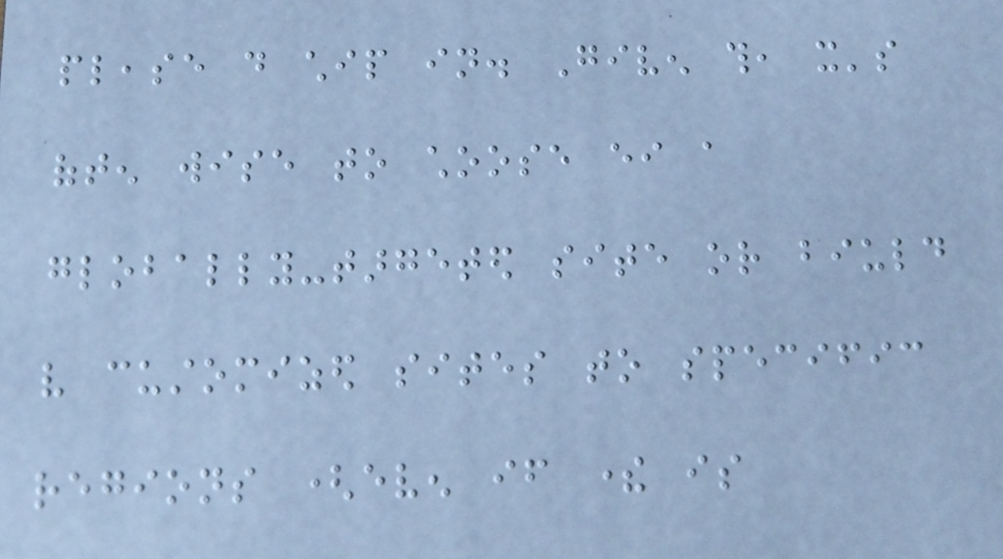please do chip in. Given this, it's
often wise to choose either a
globally-targeted site or biuld
very customized sites to specific
regions (even if there is
